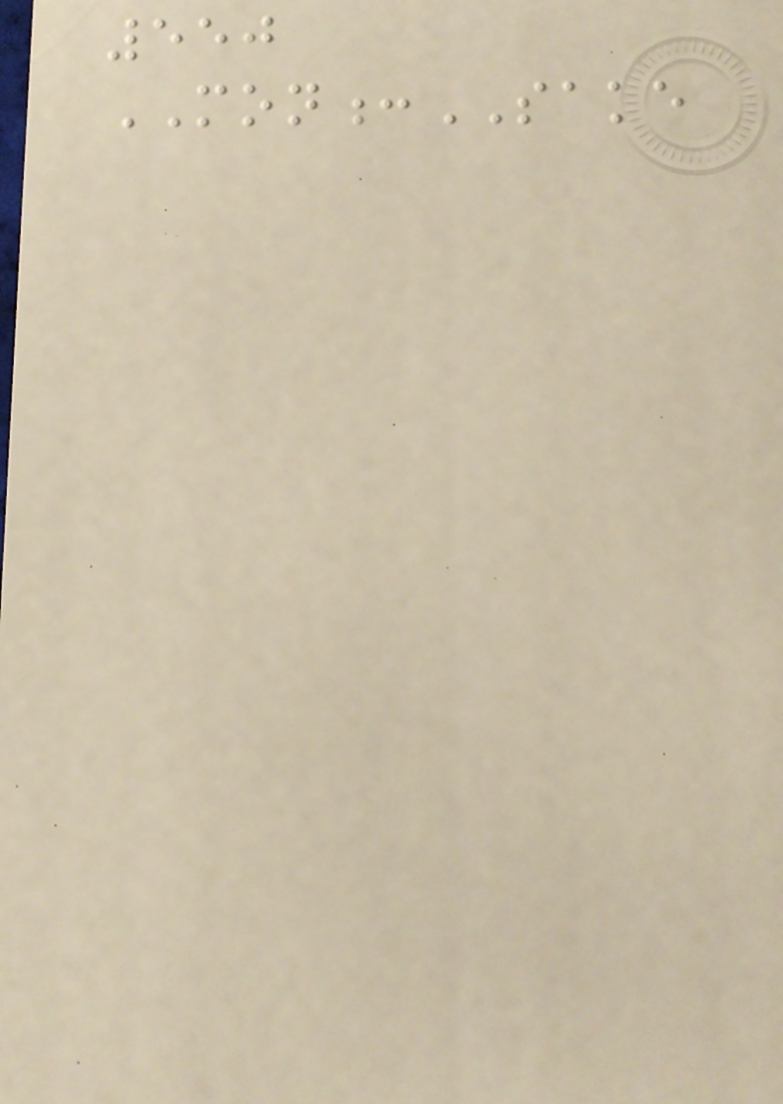550
MON:SAKE
